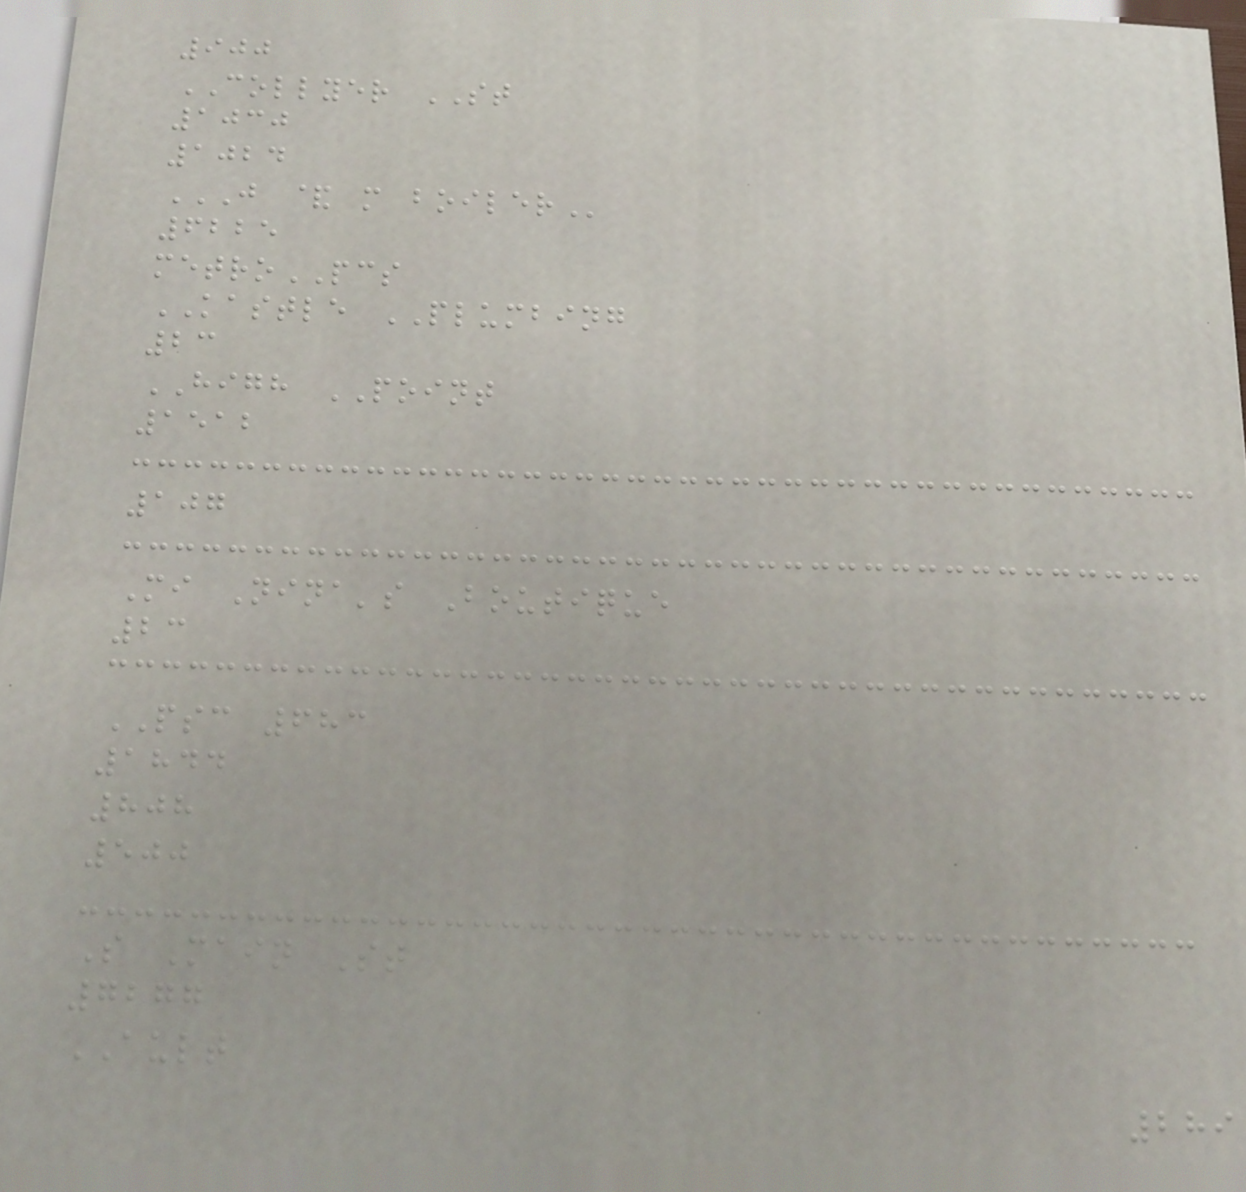900
COLLYER ST
1030
1024
J & M BOILER
6225
metroPCS
KASTLE PLUMBING
23
HIGH POINT
1512
107
Mi Nina's Boutique
23
PSC 683
1844
808
500
S Main St
7277
AULT
289
